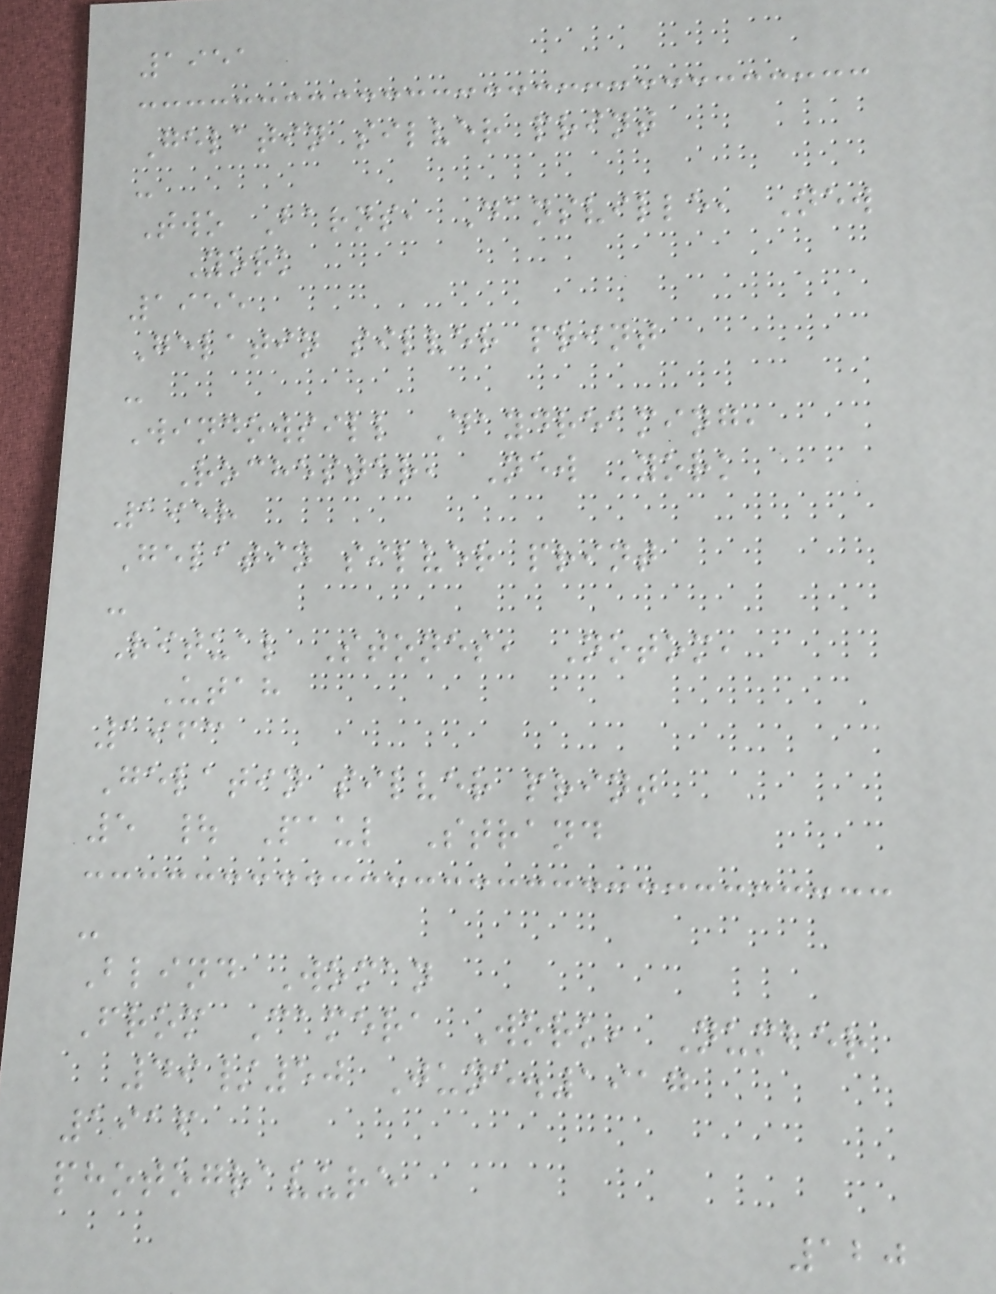1951
Gelatin silver print
-
Two Barns, Dansville, New
York
1955
Gelatin silver print
-
Windowsill Daydreaming,
Rochester, New York
1958
Gelatin silver print
-
Ritual Stones, Notom,
Utah
1963
Gelatin silver print
5 | Paul Strand
-
Blind Woman
From Camera Work, Number
49/50 June.1917
1916
photogravure
120
